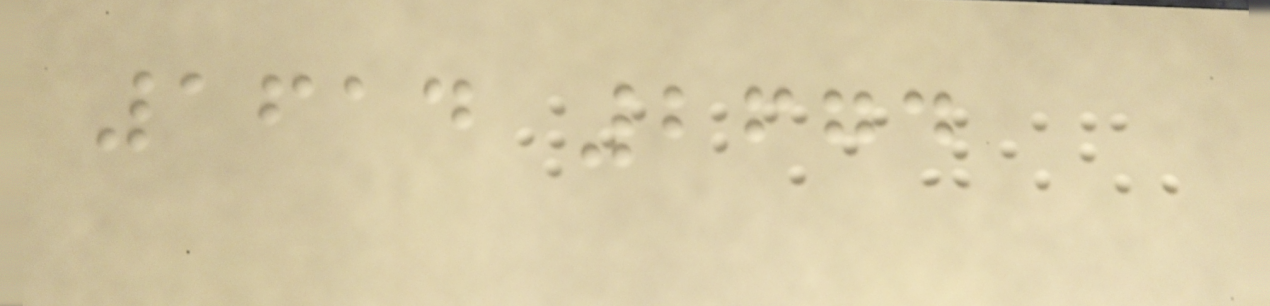1614 2674
